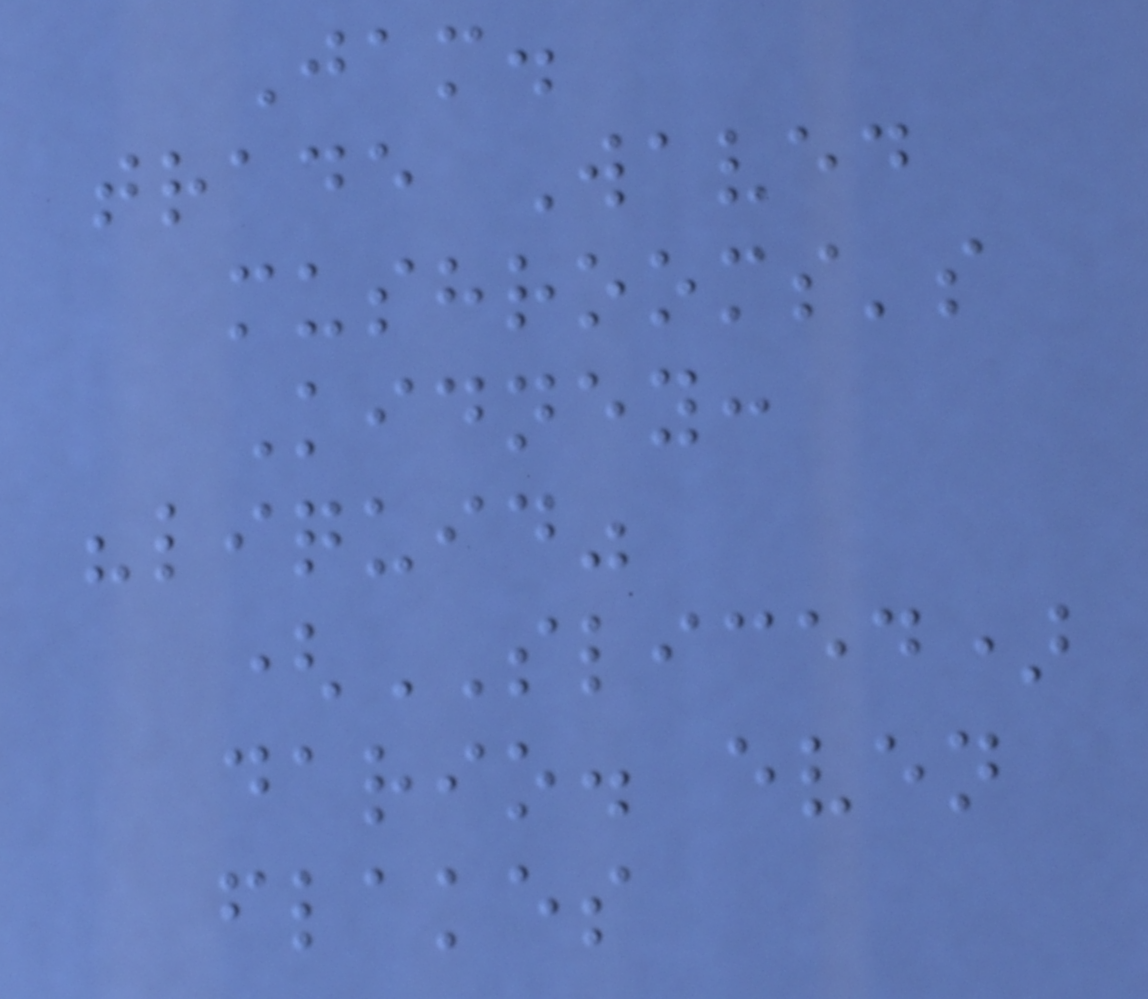Jam.
trade Waved
mushrooms's
Kidney:
"liquid"
(SLICED)
dario. even
flakes
